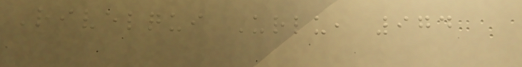Rivelqui Urlu, 974
